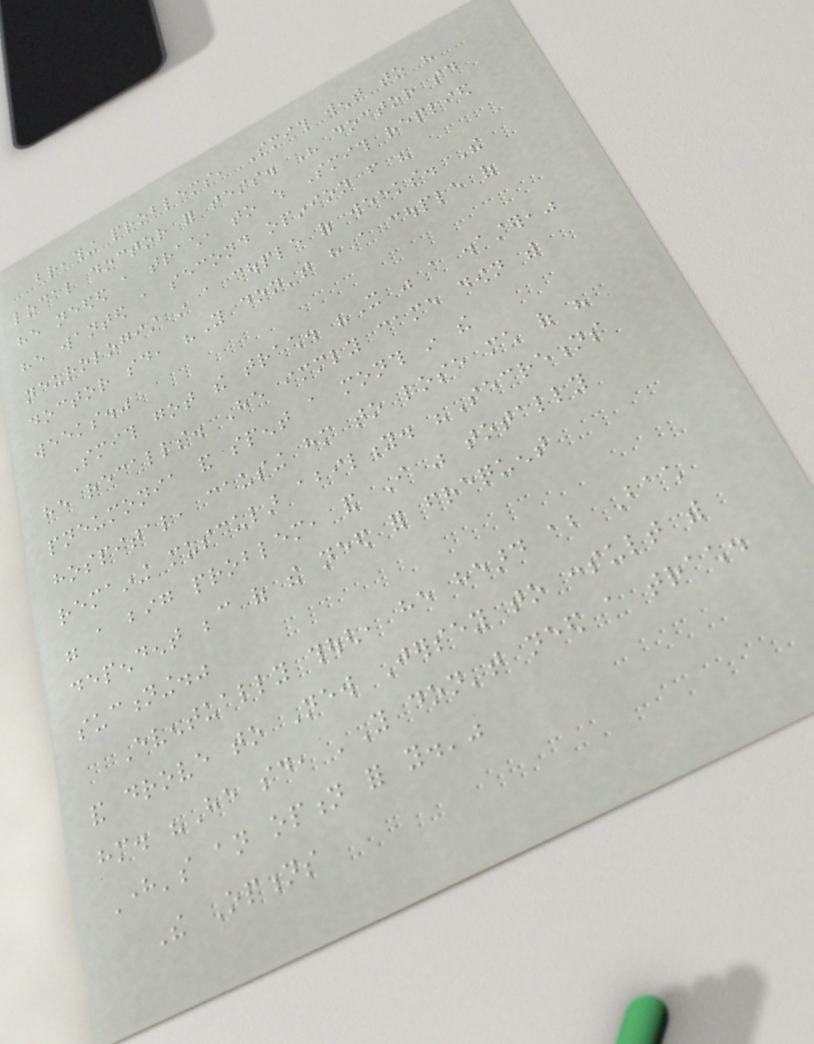breathing problems, Smith went to his
local doctor for tests. His doctor said
he needed a trach, to which Smith replied
he wanted a second opinion from his
neurologist in a couple of weeks. The
doctor said, "You don't have a couple of
weeks."
Smith got the trach. "It was a disaster,"
he recalls. He immediately came down with
pneumonia and spent a month in the
hospital, causing him to lose much of his
remaining muscular ability. "Secretions
were a big problem, and I was totally
dependent because of the need for frequent
suctioning."
Eventually though, he heard about Bach
and drove to New Jersey to consult with
him. "He said, 'You don't need a trach.
Here's an option for you.'"
The Options
